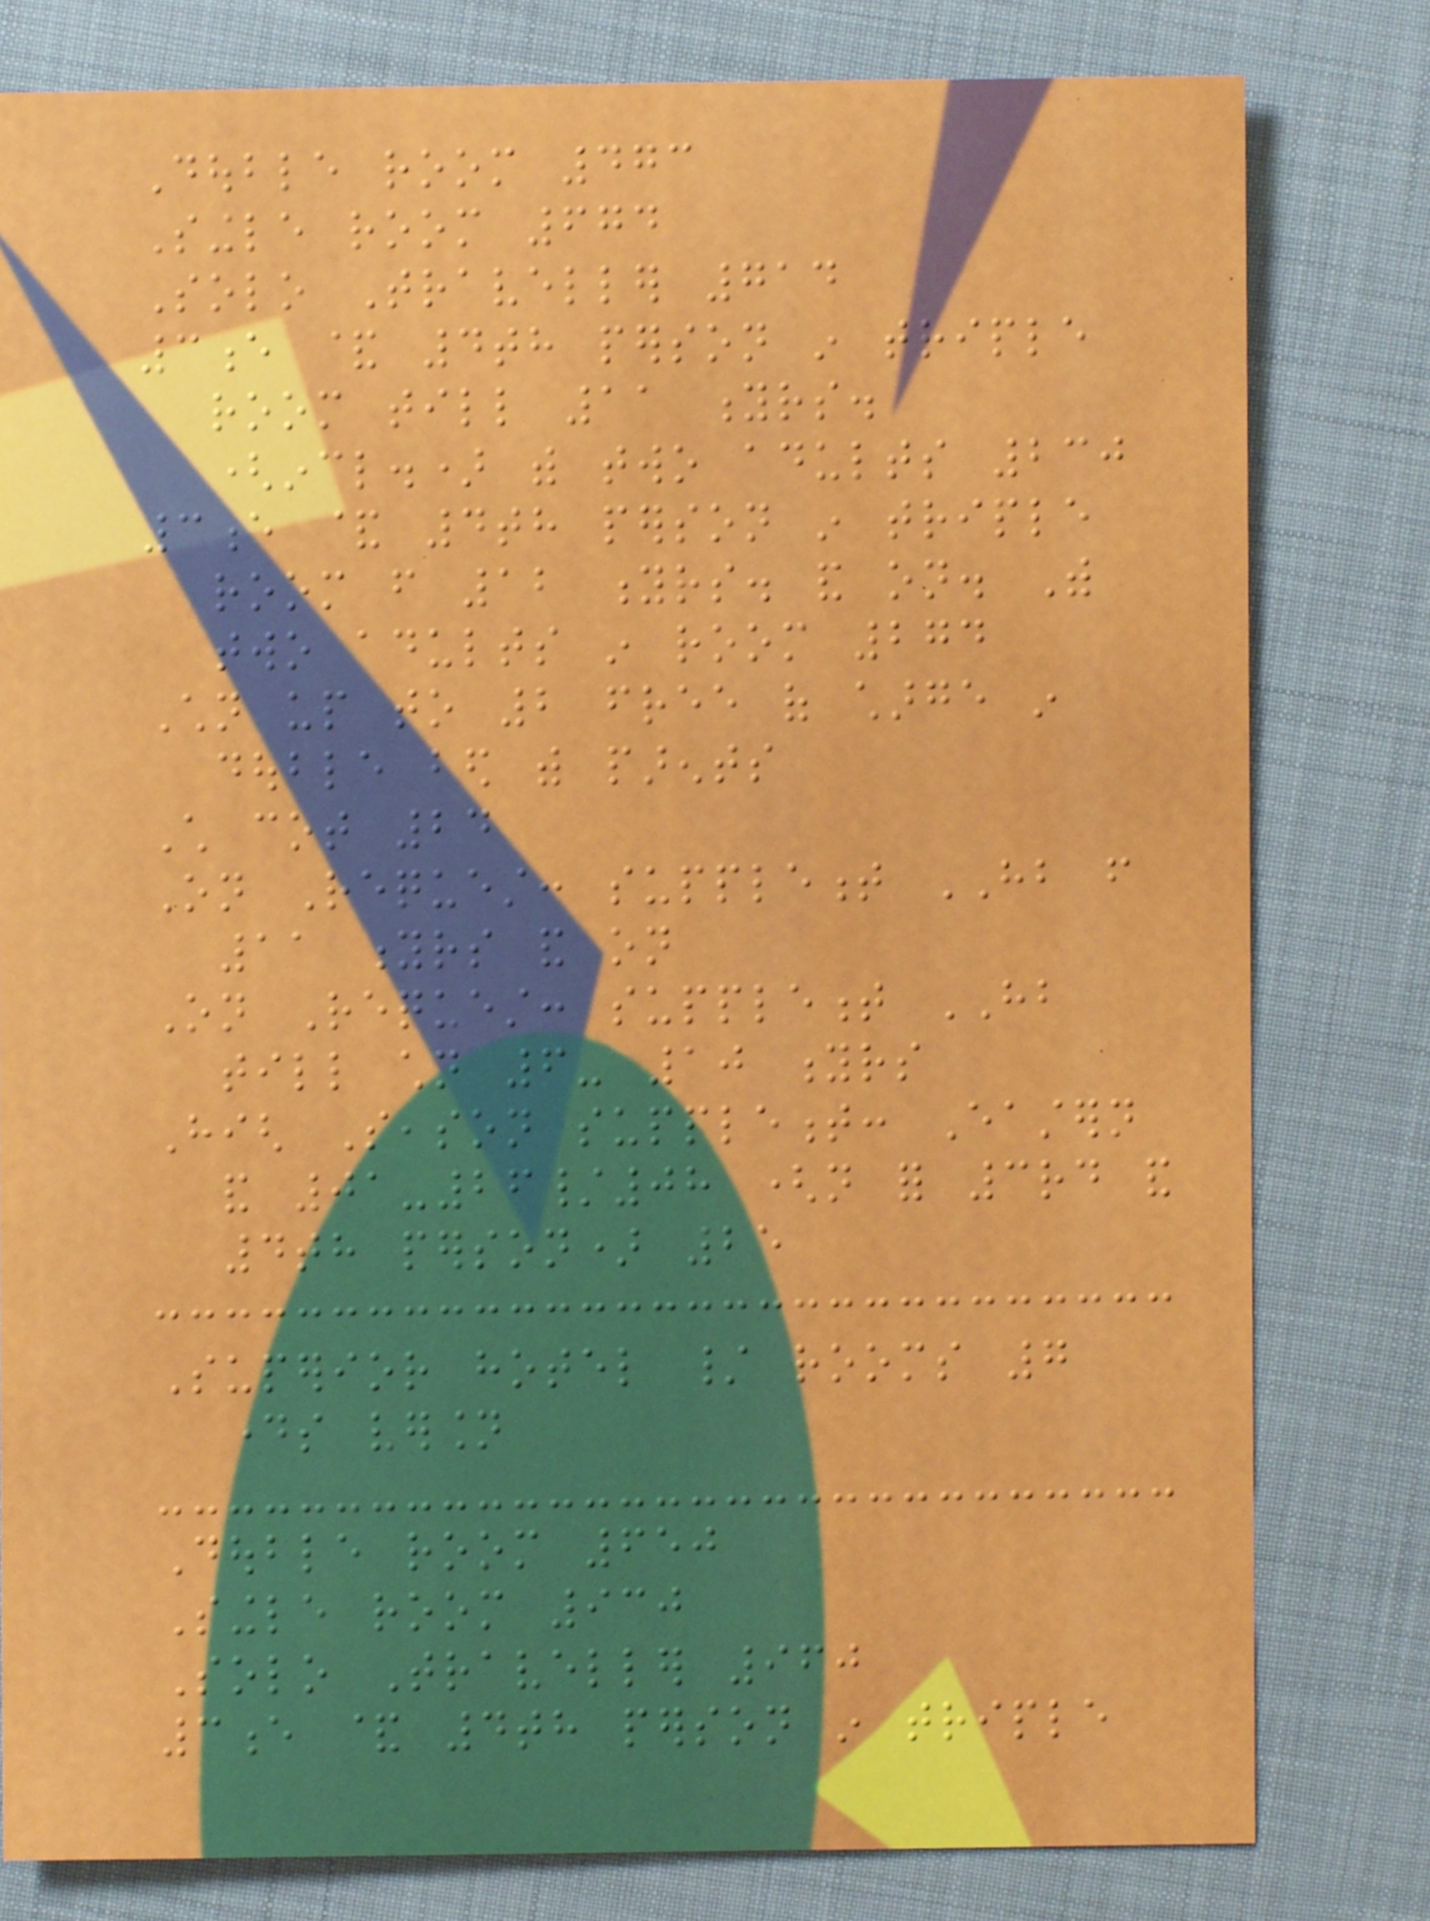Double room 473
Single room 674
Solo Traveller 714
3e & 4th person in triple
room till 11 yrs.
(incl.) with two adults 230
3e & 4th person in triple
room from 12 yrs. and on. With
two adults in room 274
Children up to 2 free of charge in
double bed with parents
Child cot 24
On Request: supplement HB from
11 yrs and on
On Request: supplement HB
till children 6- 10 yrs
High Season supplement: Eastern
and 01-26/08 (not for 3rd and
4th person) 25
Superior hotel / rooms 7
days version
Double room 650
Single room 930
Solo Traveller 960
3e & 4th person in triple
